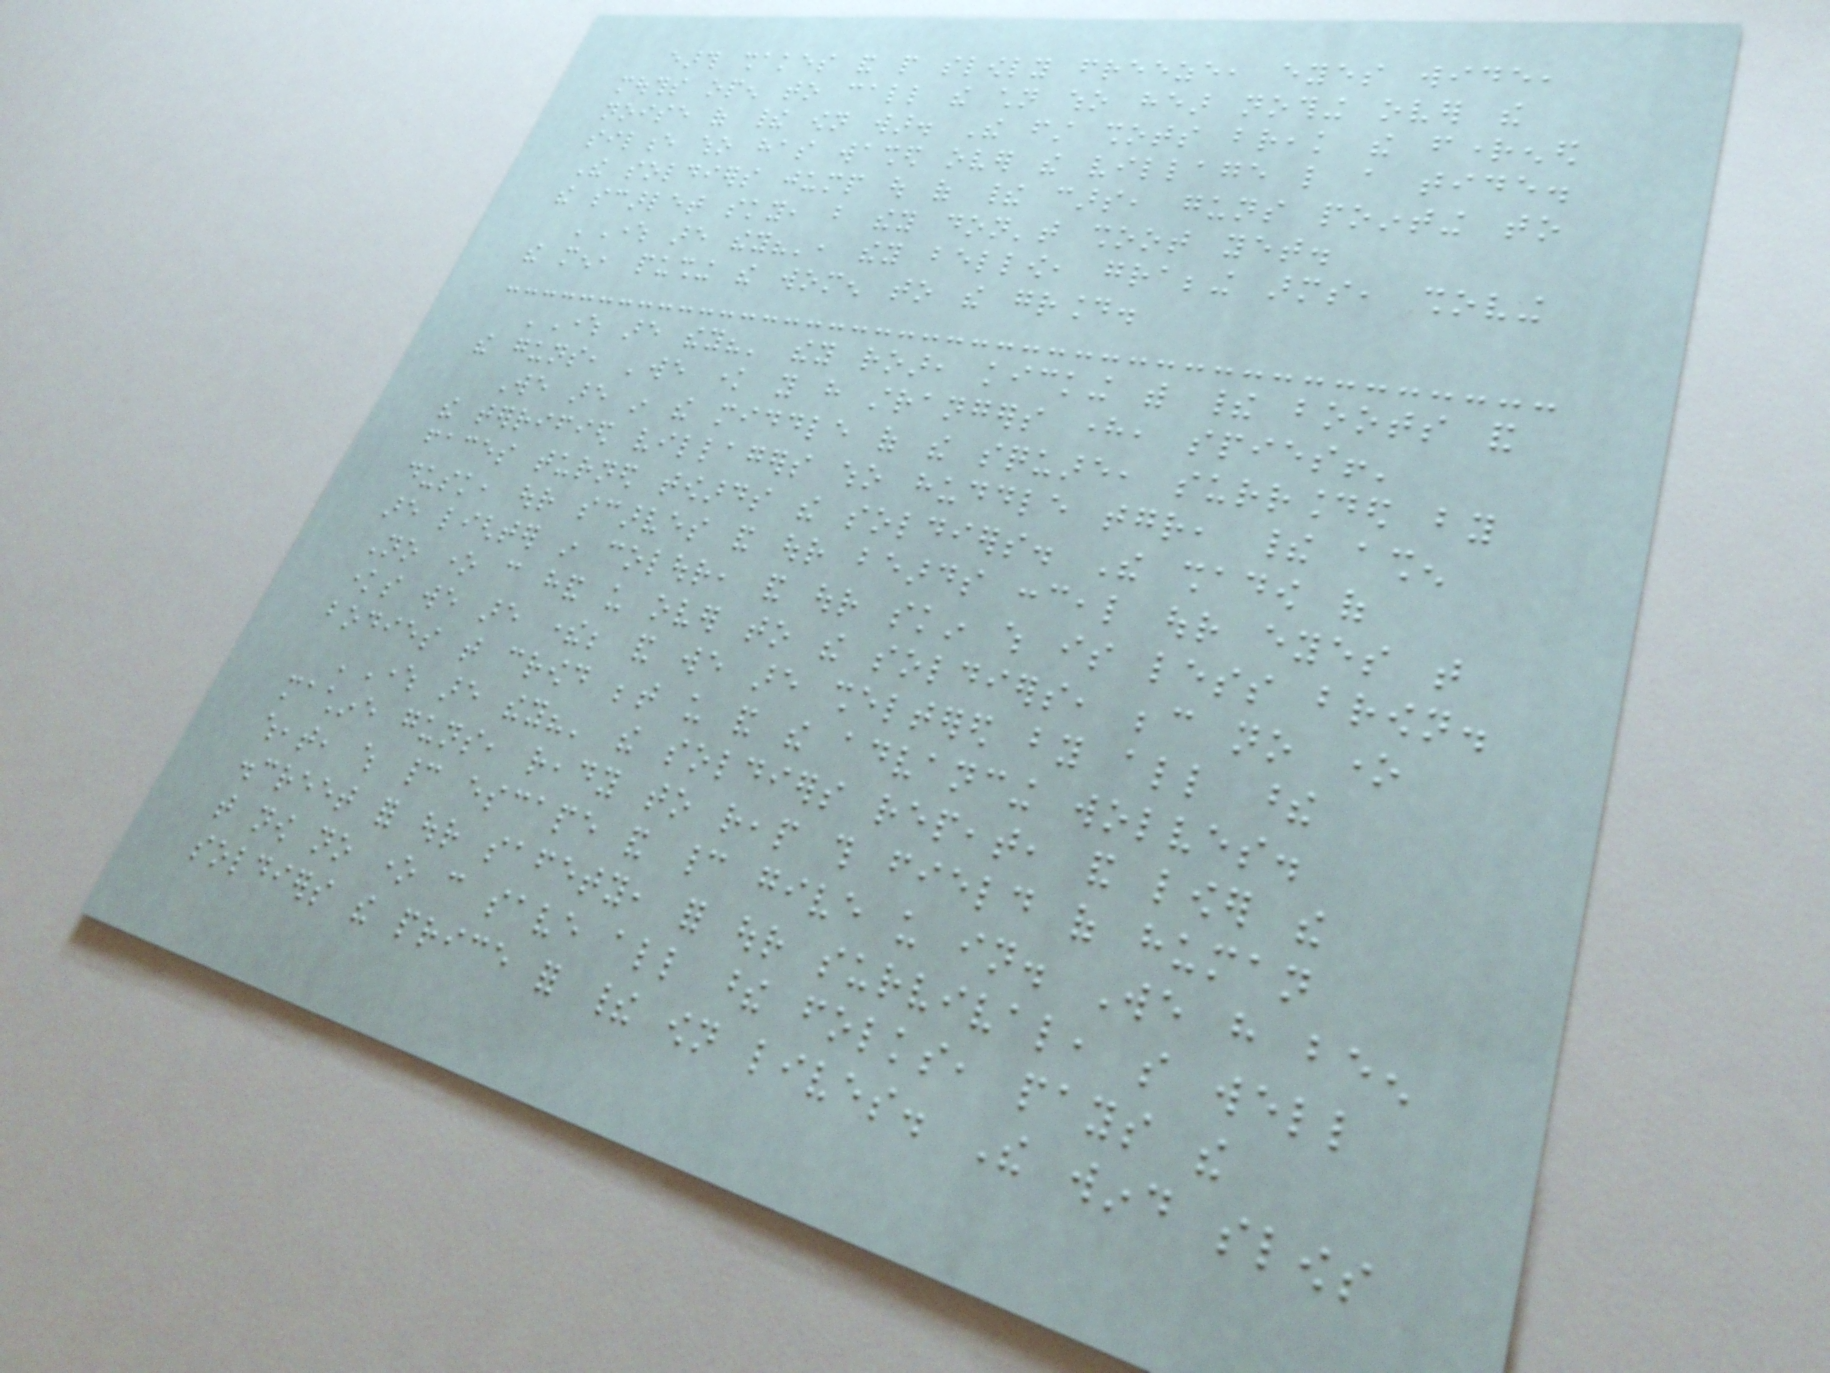earth shakes and people slowly freeze, eyes wide,
mouths open to call the children who hear nothing over the
noise of their own war. The first shots break the frightened
silence who has washed over the village like a tide.
The soldiers jump out of their cars, guns pointing to
the scarlet sky, but they don't shoot yet.
'Where are they?', they bellow, grabbing arms, shoving
the men, pushing the women to the ground.
'Where are they?' they roar, kicking with their boots and
the guns, 'we know you have strangers here, spies!'
We are in the middle of the square, surrounded by
the terrified villagers who huddle together, their ashen
faces turned towards the soldiers. The shadow of
dusk, our scarves and our beards conceal our eyes that
are lighter in colour, and our skin which is less brown.
No one can hand us over to the soldiers, because no one
knows we are there; and we are sheltered by all these
bodies that crowd between us and the advancing wolves.
'Where are they?' the soldiers repeat, and lower the
machine guns, ready to reap this field of human
wheat, which cannot escape and cannot give us in. We have been
discreet for our safety, for our survival, so well
that now no one can save all these folks, pays the
soldiers the price for their own lives. The wind slows
